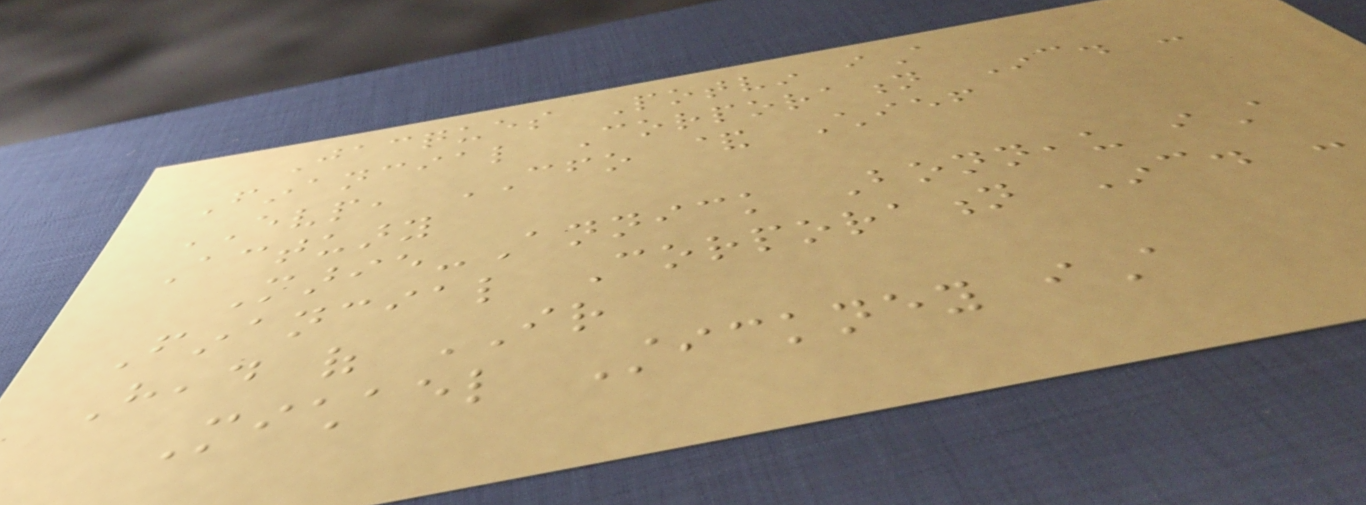Jacques Potvin iA
Financial Corporation Inc. -
EVP, CFO & Chief
Actuary
Marie-Annick Bonneau iA
Financial Corporation Inc. -
Head of IR
Michael Stickney iA
